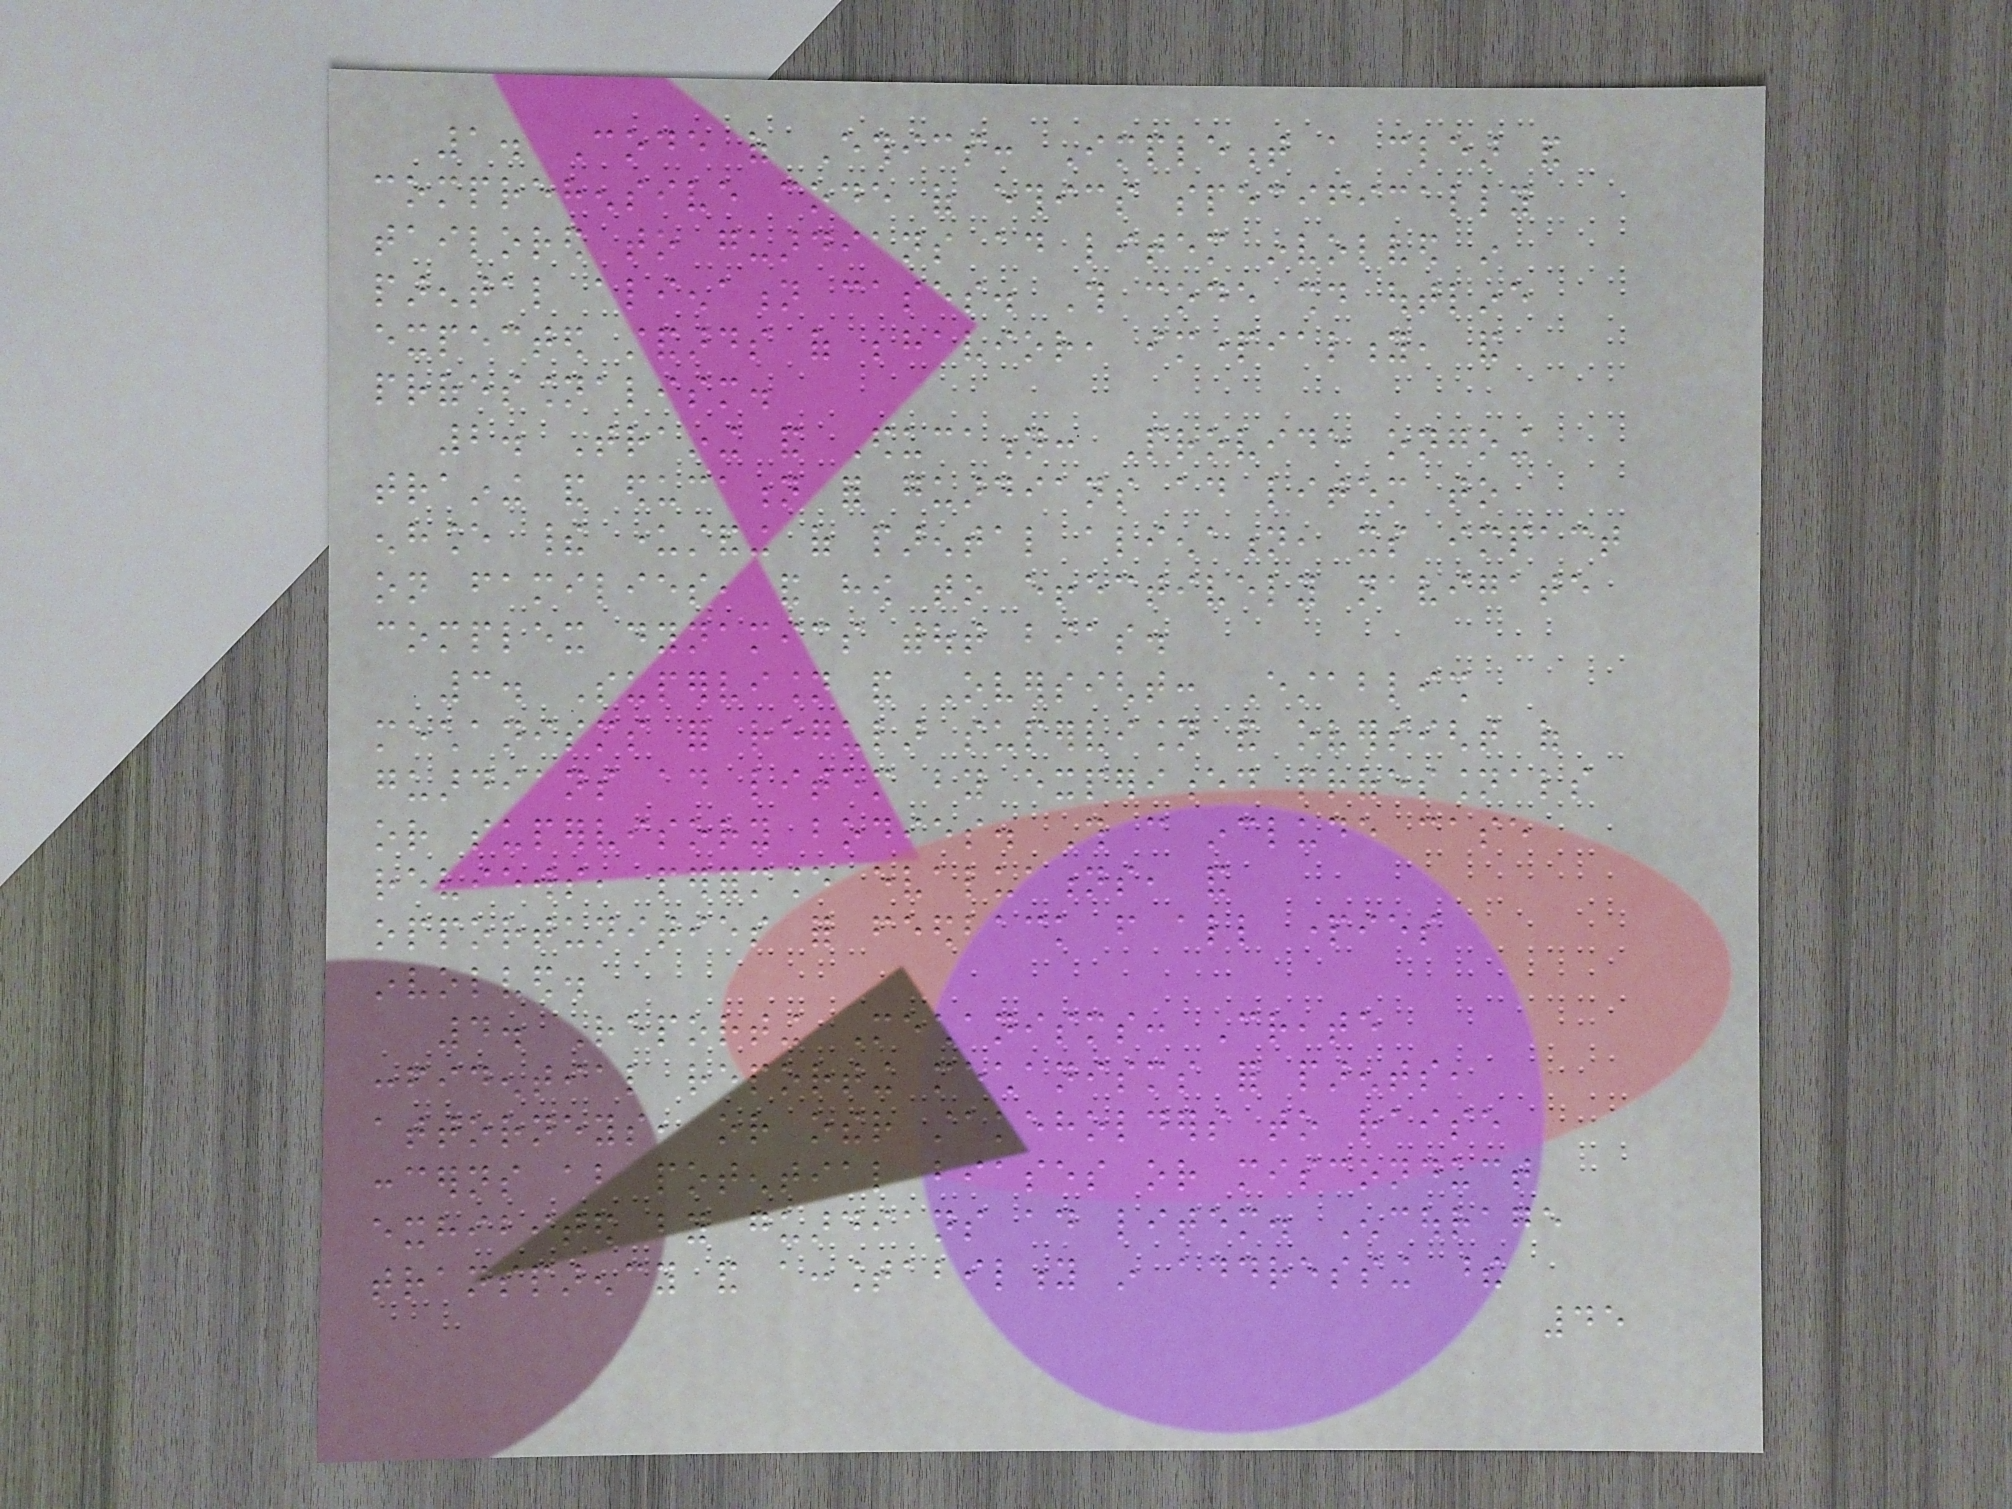1. Code of Ethics: Implement a clear and
comprehensive code of ethics specifically
tailored to guardians ad litem involved in
parental alienation cases. This code should outline
expected standards of behavior, impartiality, and
professionalism.
2. Training and Education: Provide ongoing
training and education for guardians ad litem to
enhance their understanding of parental alienation, its impact
on families, and how to effectively navigate
complex dynamics without bias.
3. Supervision and Oversight: Establish
mechanisms for regular supervision and oversight of
guardians ad litem by experienced professionals
or supervisory bodies. This can include case
reviews, performance evaluations, and
opportunities for feedback from all parties
involved.
4. Reporting Mechanisms: Create
confidential reporting mechanisms for parents,
attorneys, or other stakeholders to raise
concerns about potential biases or misconduct
exhibited by guardians ad litem. Encourage
transparency and accountability in addressing these
45
